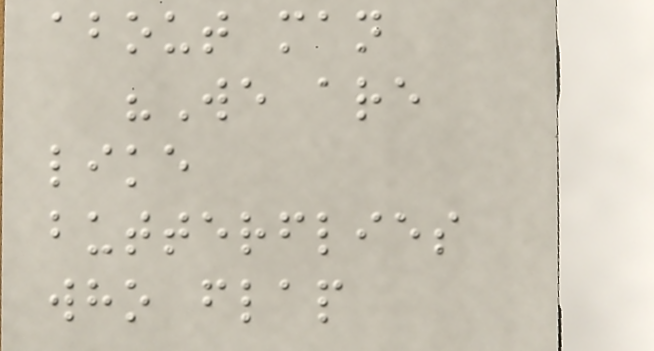about man
"We are
like
butterflies
who flap
